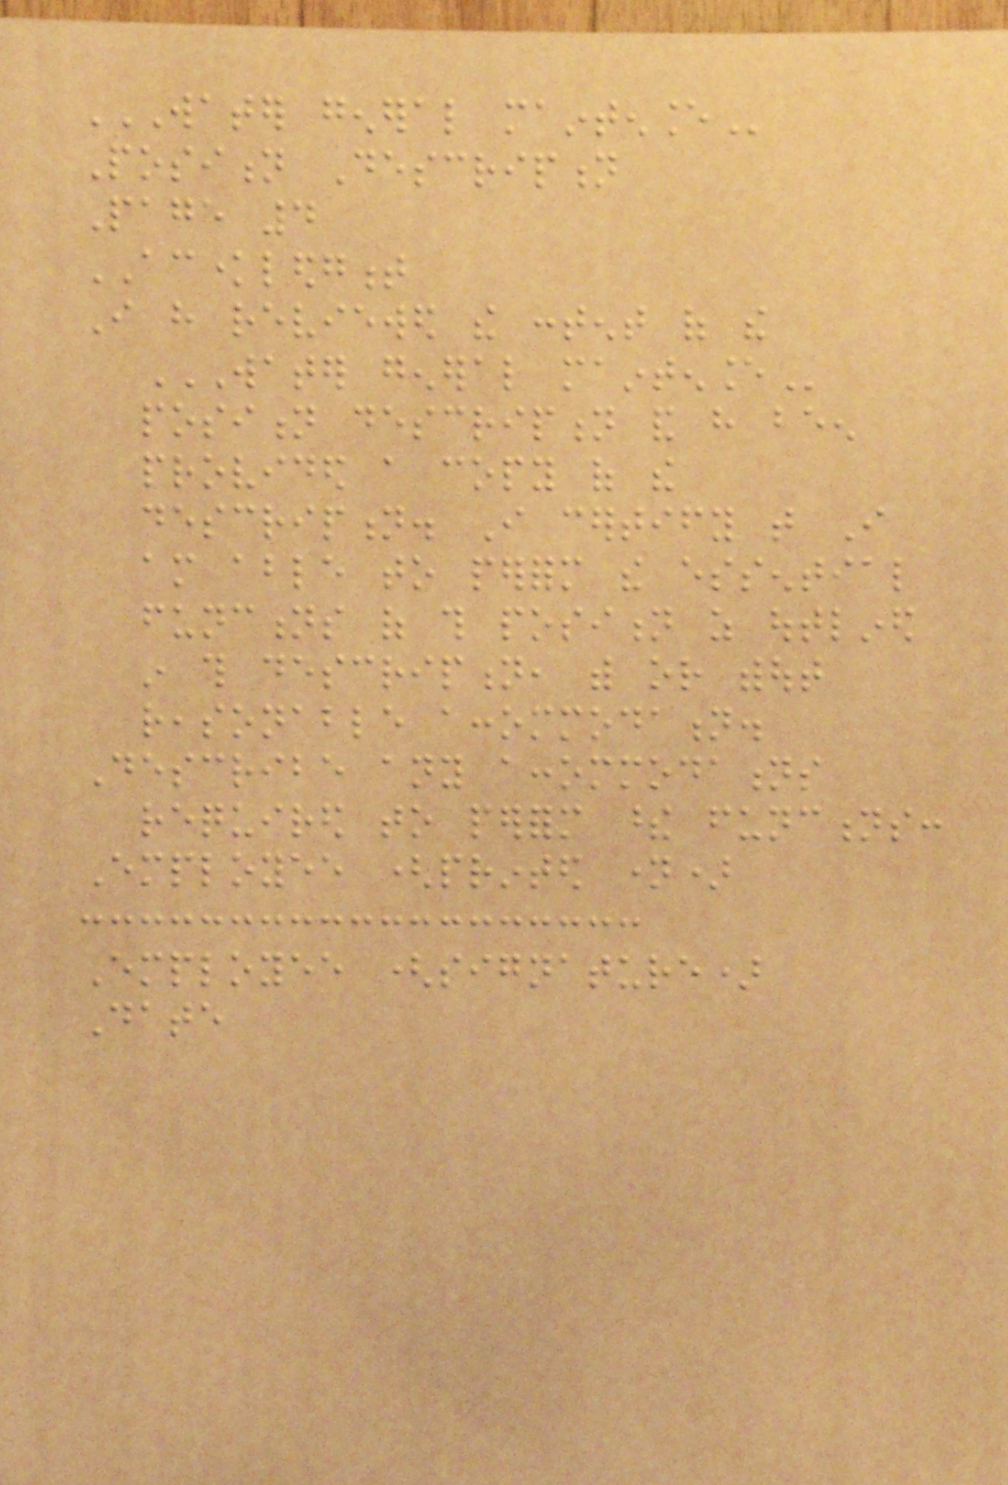WATER GENERAL MAINTENANCE
Position Description
Page 4
ACKNOWLEDGMENT
I have reviewed the content of the
WATER GENERAL MAINTENANCE
position description and have been
provided a copy of the
description. I certify that I
am able to perform the essential
functions of this position as outlined
in this description, with or without
reasonable accommodation.
Describe any accommodations
required to perform these functions:
Employee (printed name)
Employee (signature)
Date
